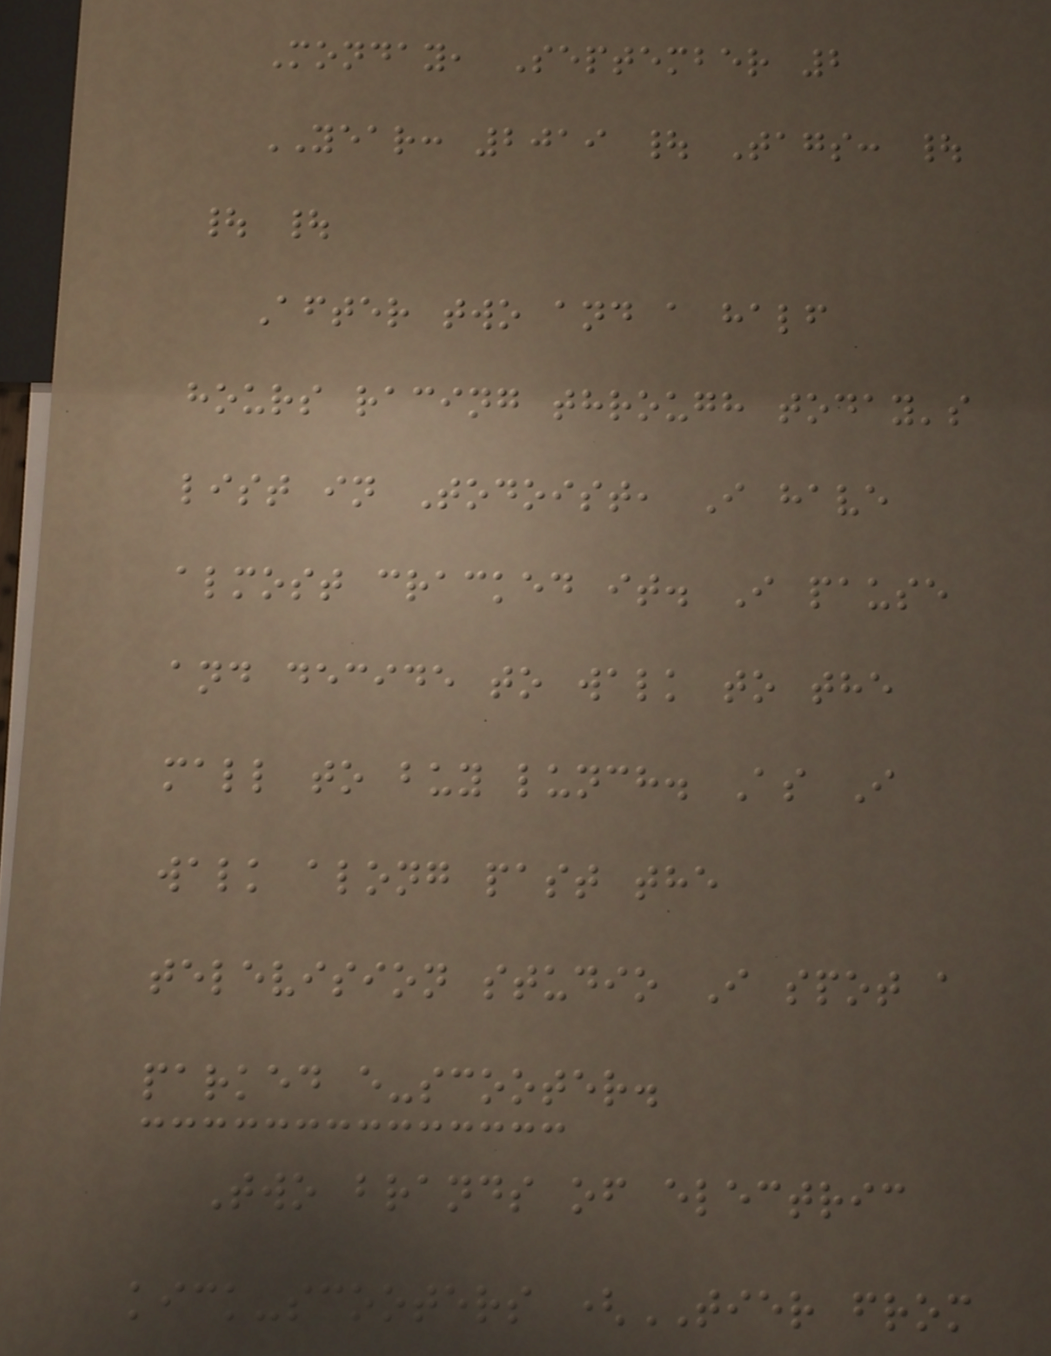Monday, September 2
YEAR: 2019 | Tags: |
| |
After two and a half
hours racing through today's
list in Todoist, I have
almost cracked it. I pause
and decide to walk to the
mall to buy lunch. As I
walk along past the
television studio I spot a
parked e-scooter.
Two brands of electric
kick-scooters (TIER from
